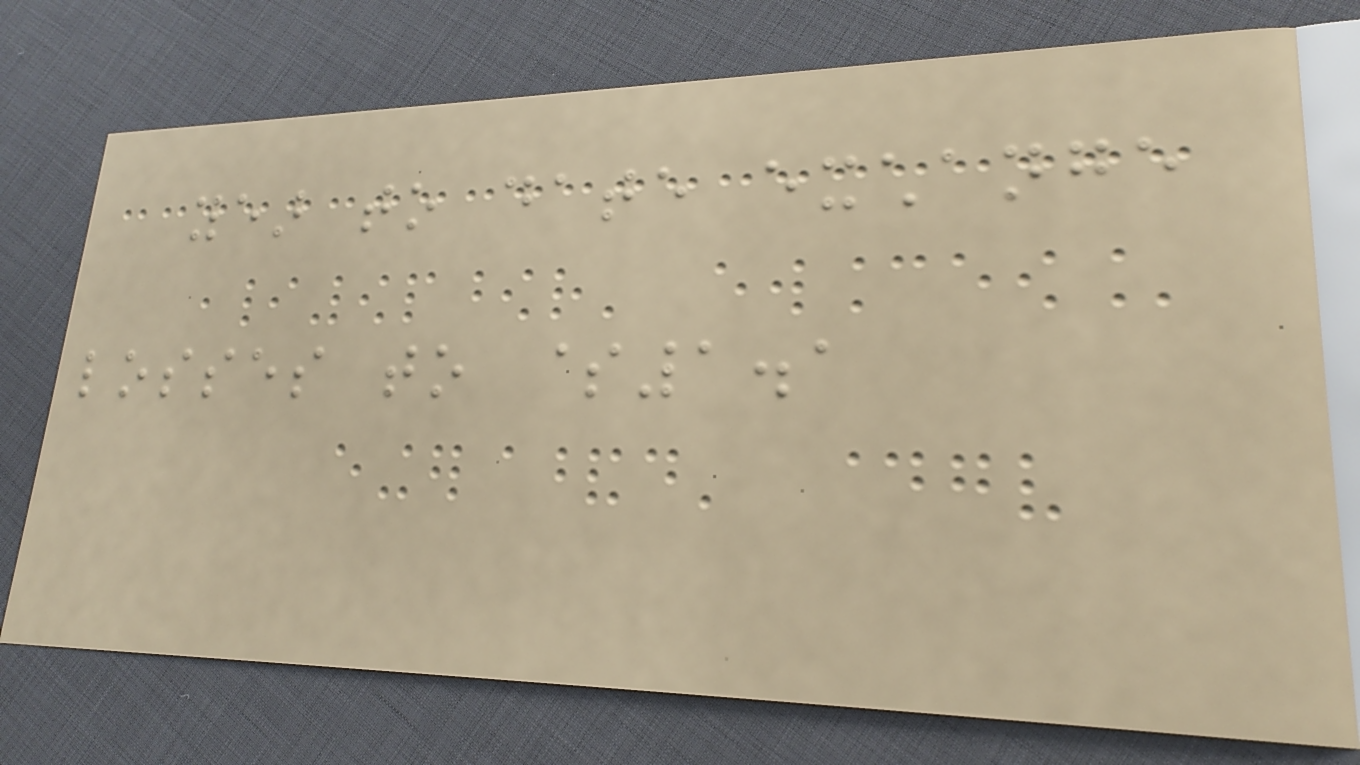year to date exchange
losses to $1.1
